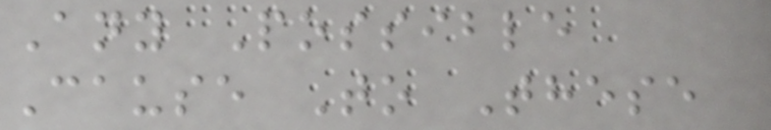Any Possible
Cause To These
